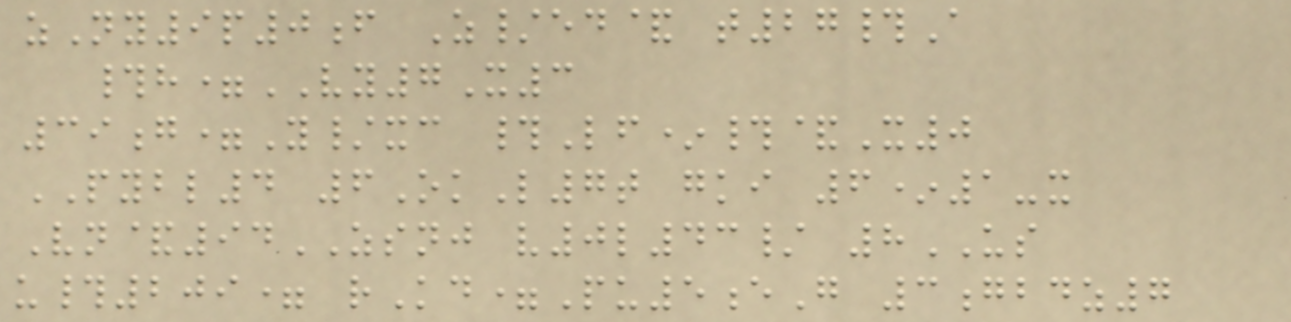zNy9p0f Z/ed& t27#A
#h=VY7X3
39g=Y/xc #Lf*#&X0
PYBL4 6OkL7t gki 6*1-x
Vn&94ZSNJ v0l43/ 8US
u#209= rKd=Pu5eG 3gbdz7
